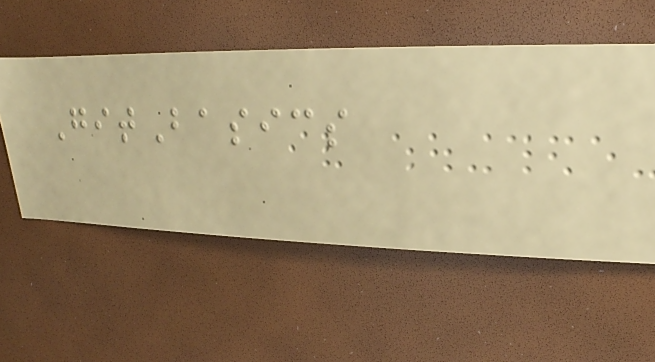GitBasics
